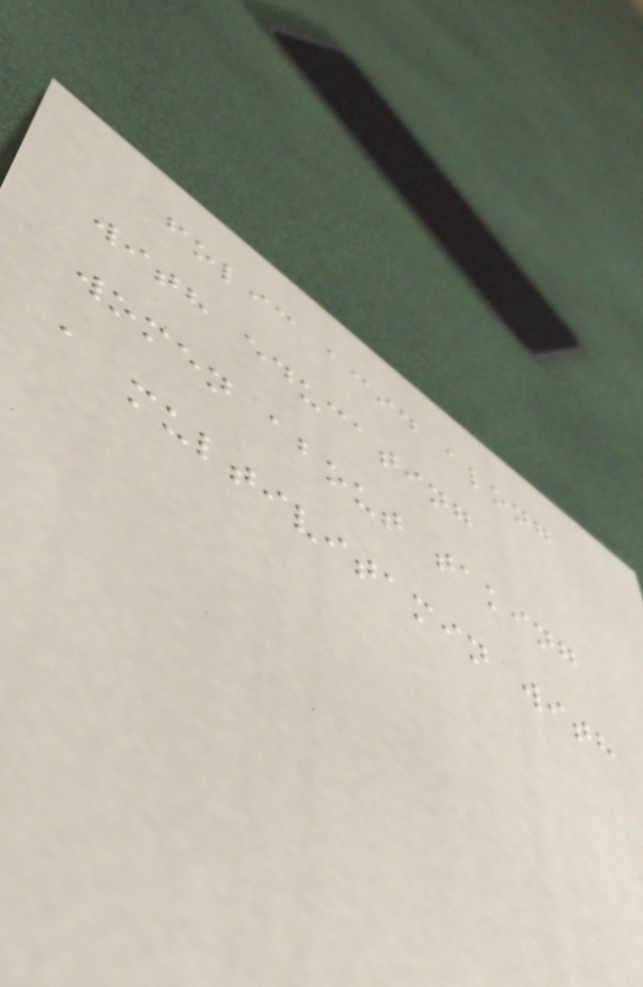folic acid along
with educating
women about taking
a multivitamin with
